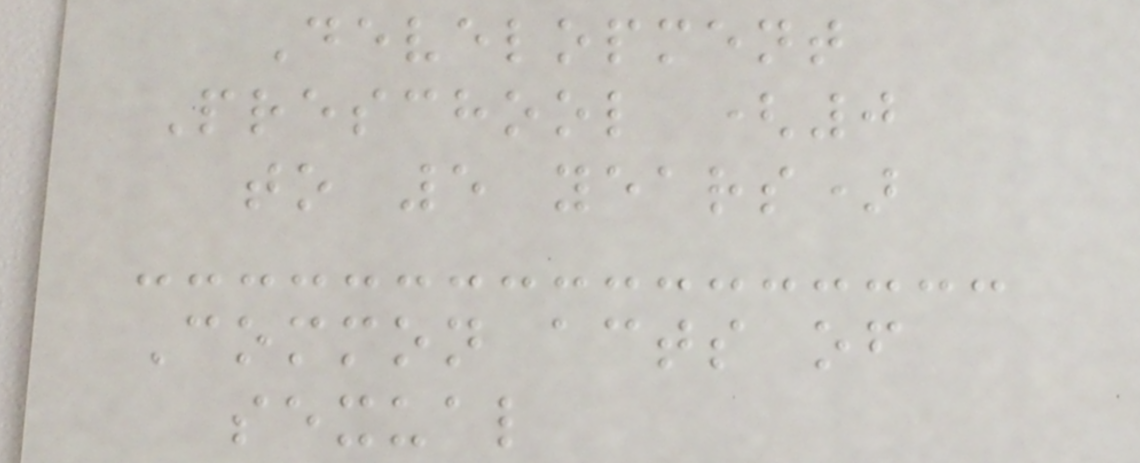Development
Preschool (0
to 5 years)
Common acts of
sexual
